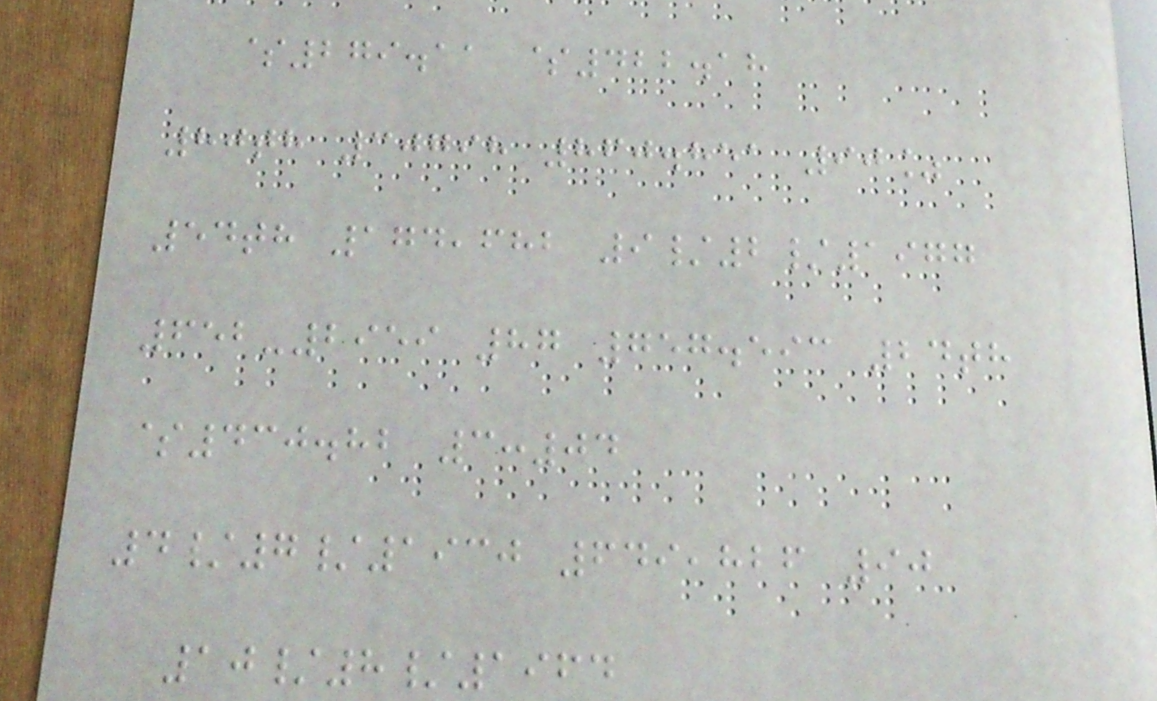$279.11 $422.18
80th 30798 860.851 90%
54th 174,682 9/2/1977
652-2959 87 757.593 24th
$430.82 3:04
4/7/1930 649,826 90
10/8/1964
